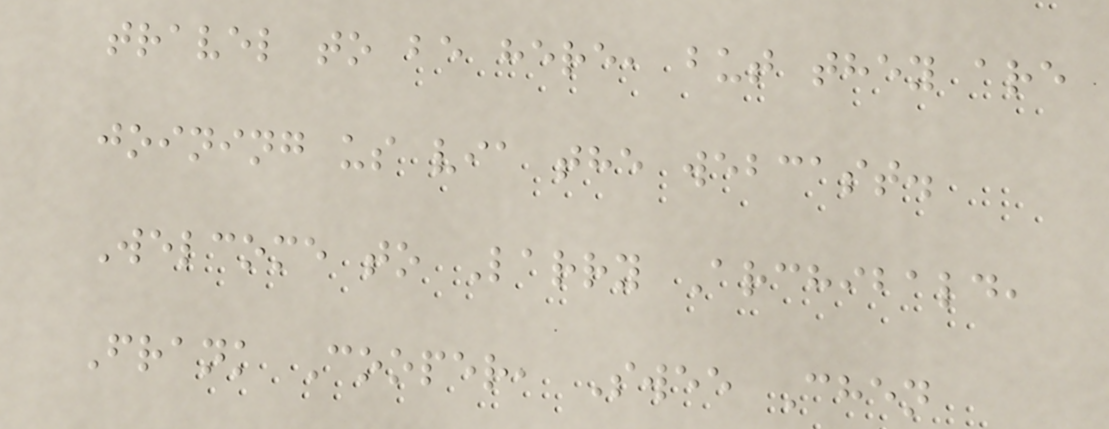travel to be here, but they are
joining us via the webcast.
Welcome to Larry Archibald,
Frank Cooper, Swee Chen
